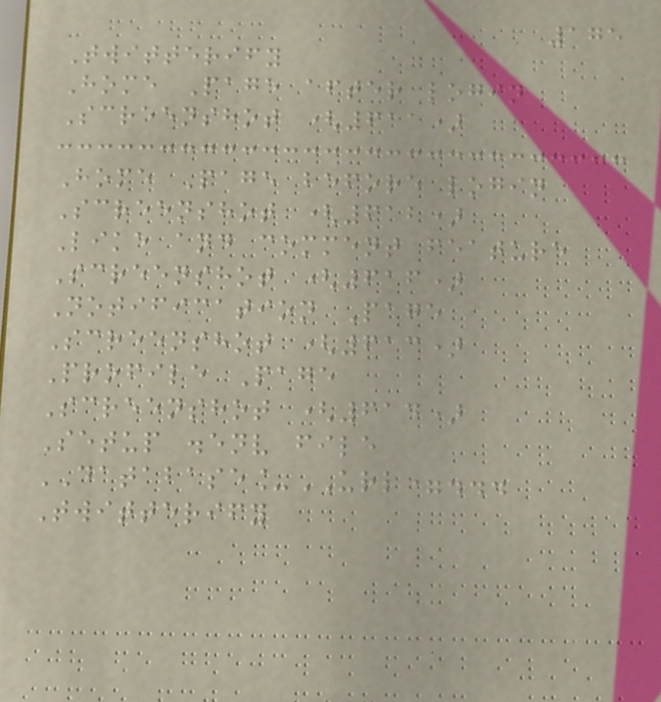175
Twitterify
Home Page after login
Screenshot (611)
Home Page before login
Screenshot (612)
Like and comment feature
Screenshot (616)
Notification Page
Screenshot (613)
Profile Page
Screenshot (614)
Setup .env file
DATABASE_URL=...
Twitterify
